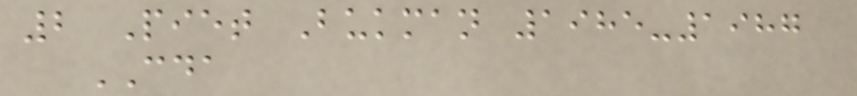2 Piet Bukman 1985-1987
CDA
